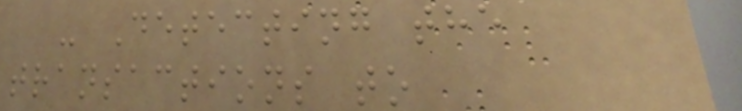- Detecting the
transactions to
